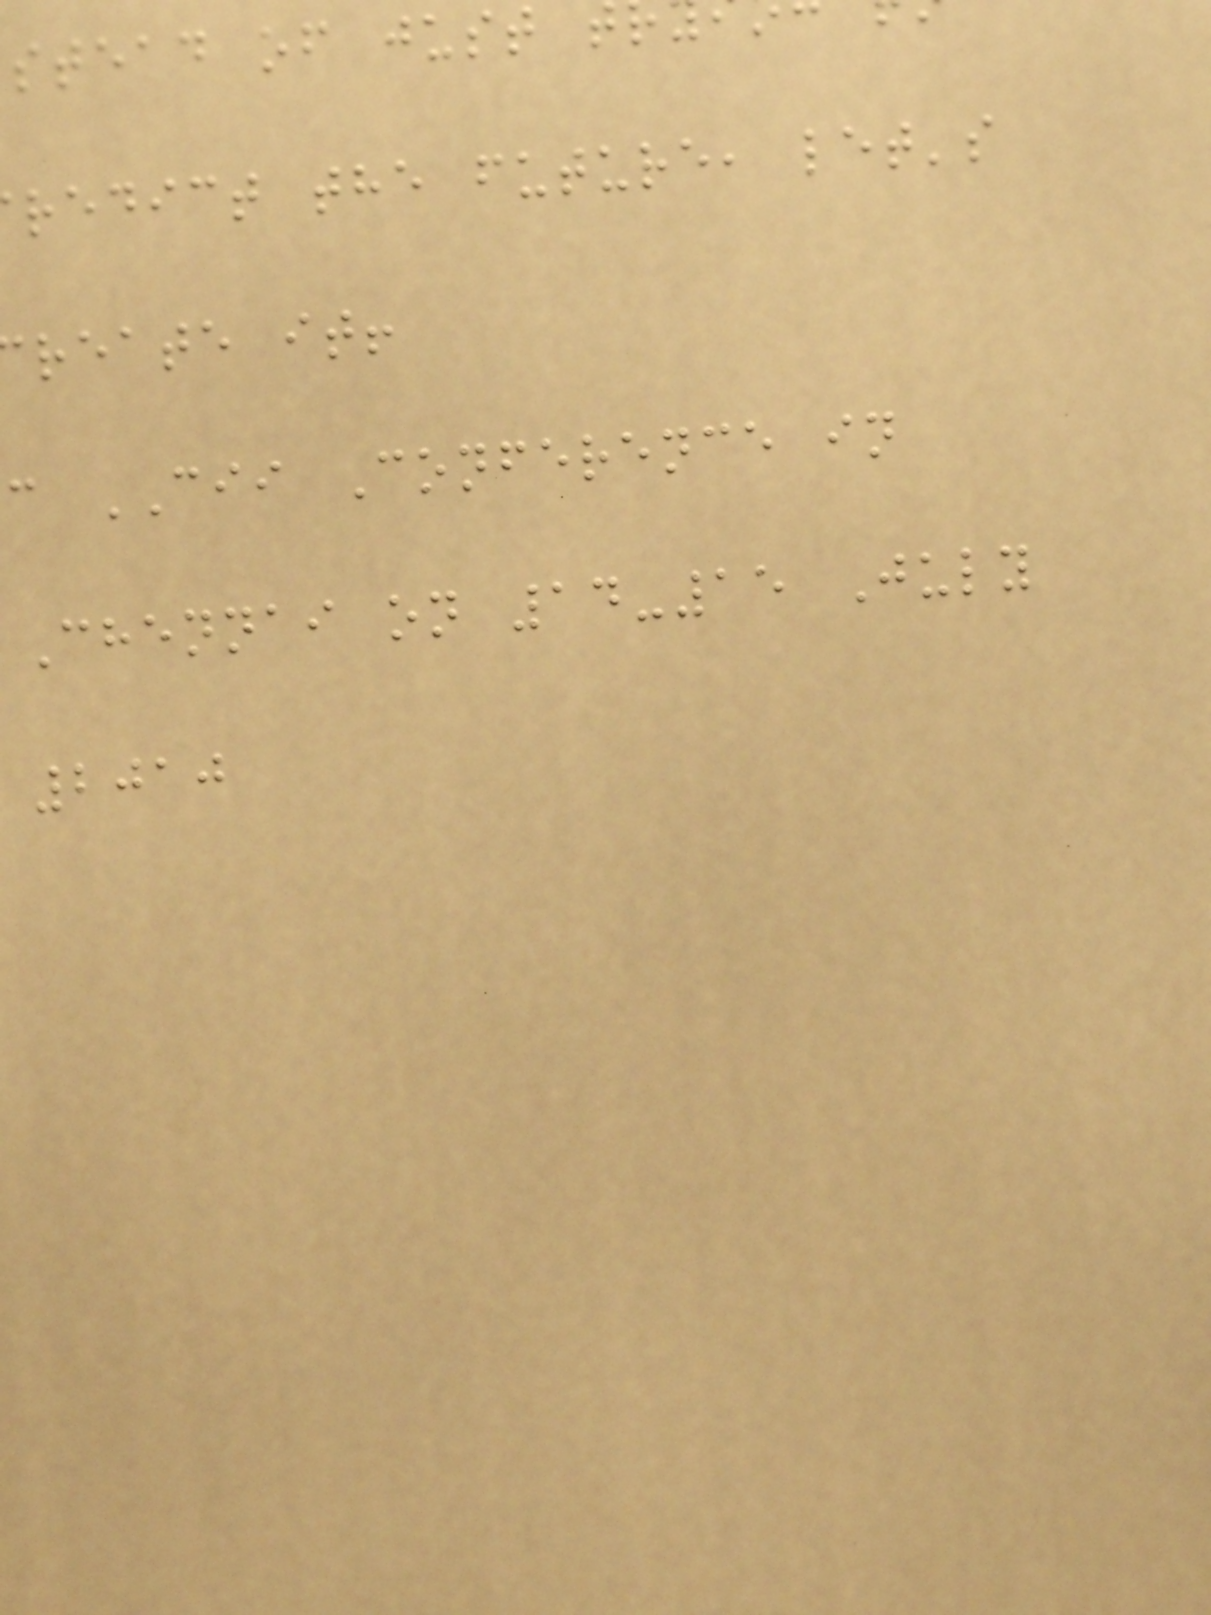stead of just
redict the future, let's
reate it!
c CII Conference in
Chennai on 14-15 July
2010
